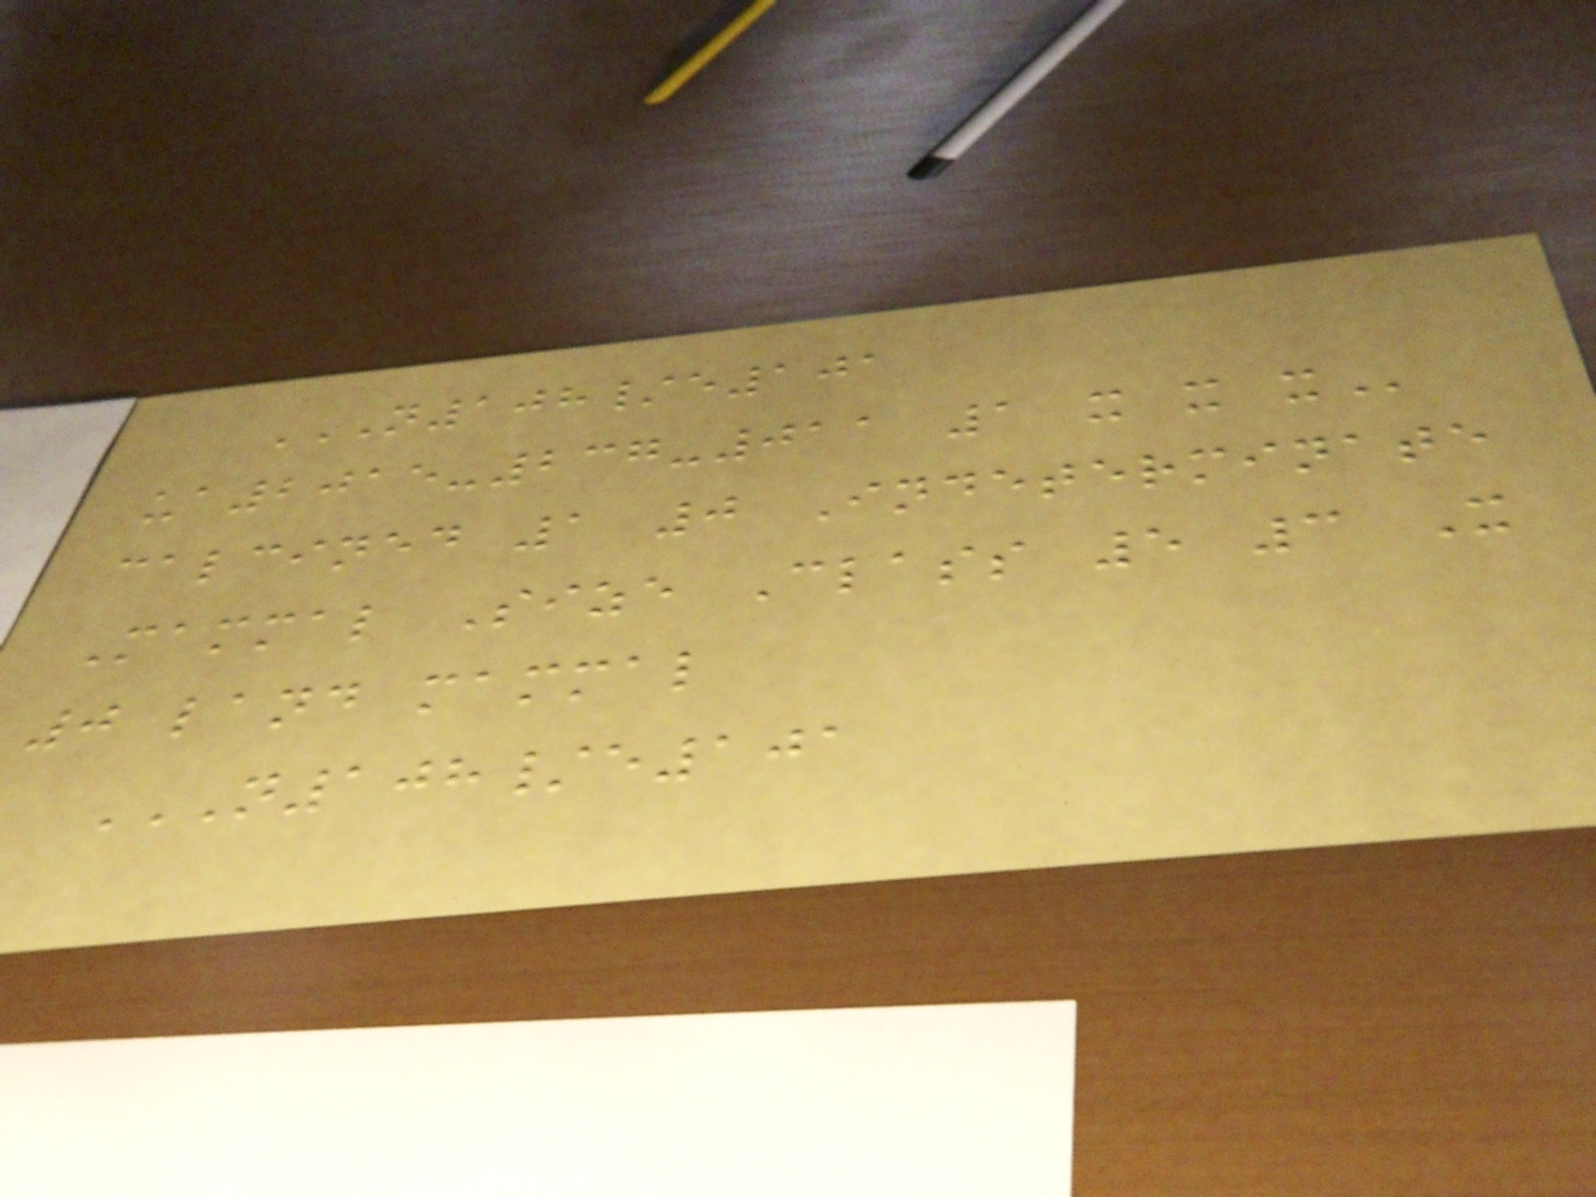N108/E101
UA2015-237-011 1 X X X
calcined 1 0 Indeterminate
Mammal Size Class 5 3 X
0 land mammal
N108/E101
